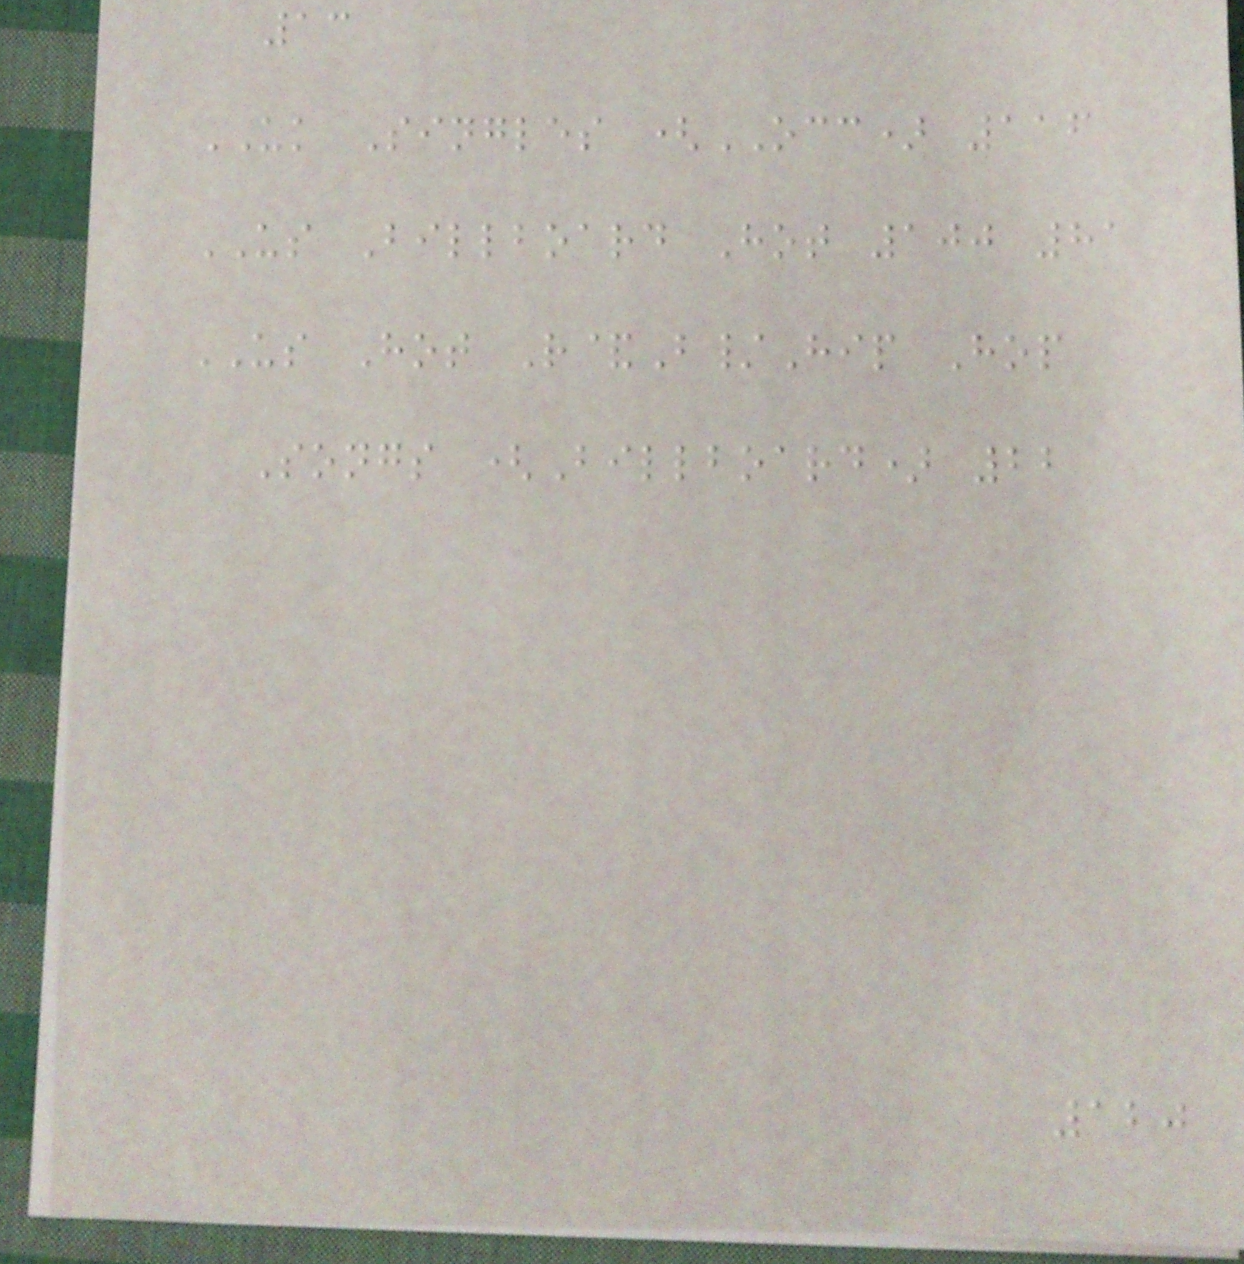13
UK Singles (OCC) 116
US Billboard Hot 100 81
US Hot R&B/Hip Hop
Songs (Billboard) 22
120
